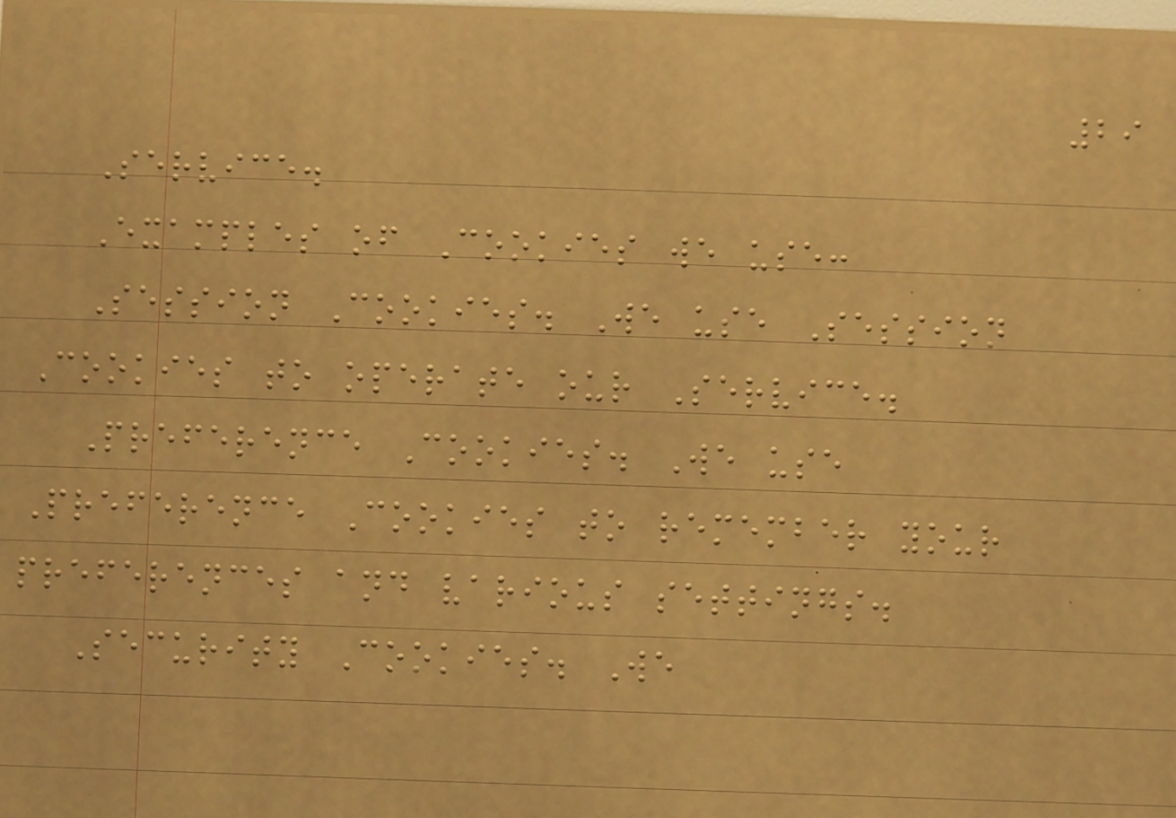29
Service.
Examples of Cookies we use:
Session Cookies. We use Session
Cookies to operate our Service.
Preference Cookies. We use
Preference Cookies to remember your
preferences and various settings.
Security Cookies. We
